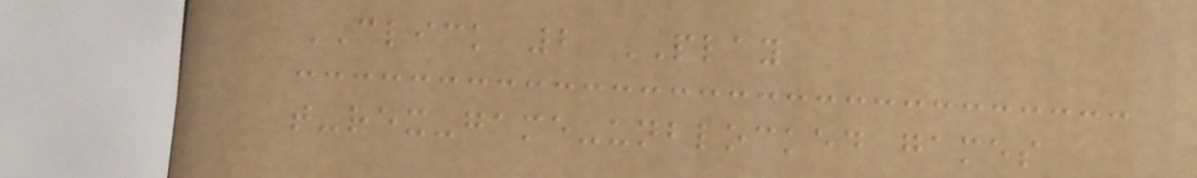CLICK 2 PLAY
t-rex-game-unblocked games
